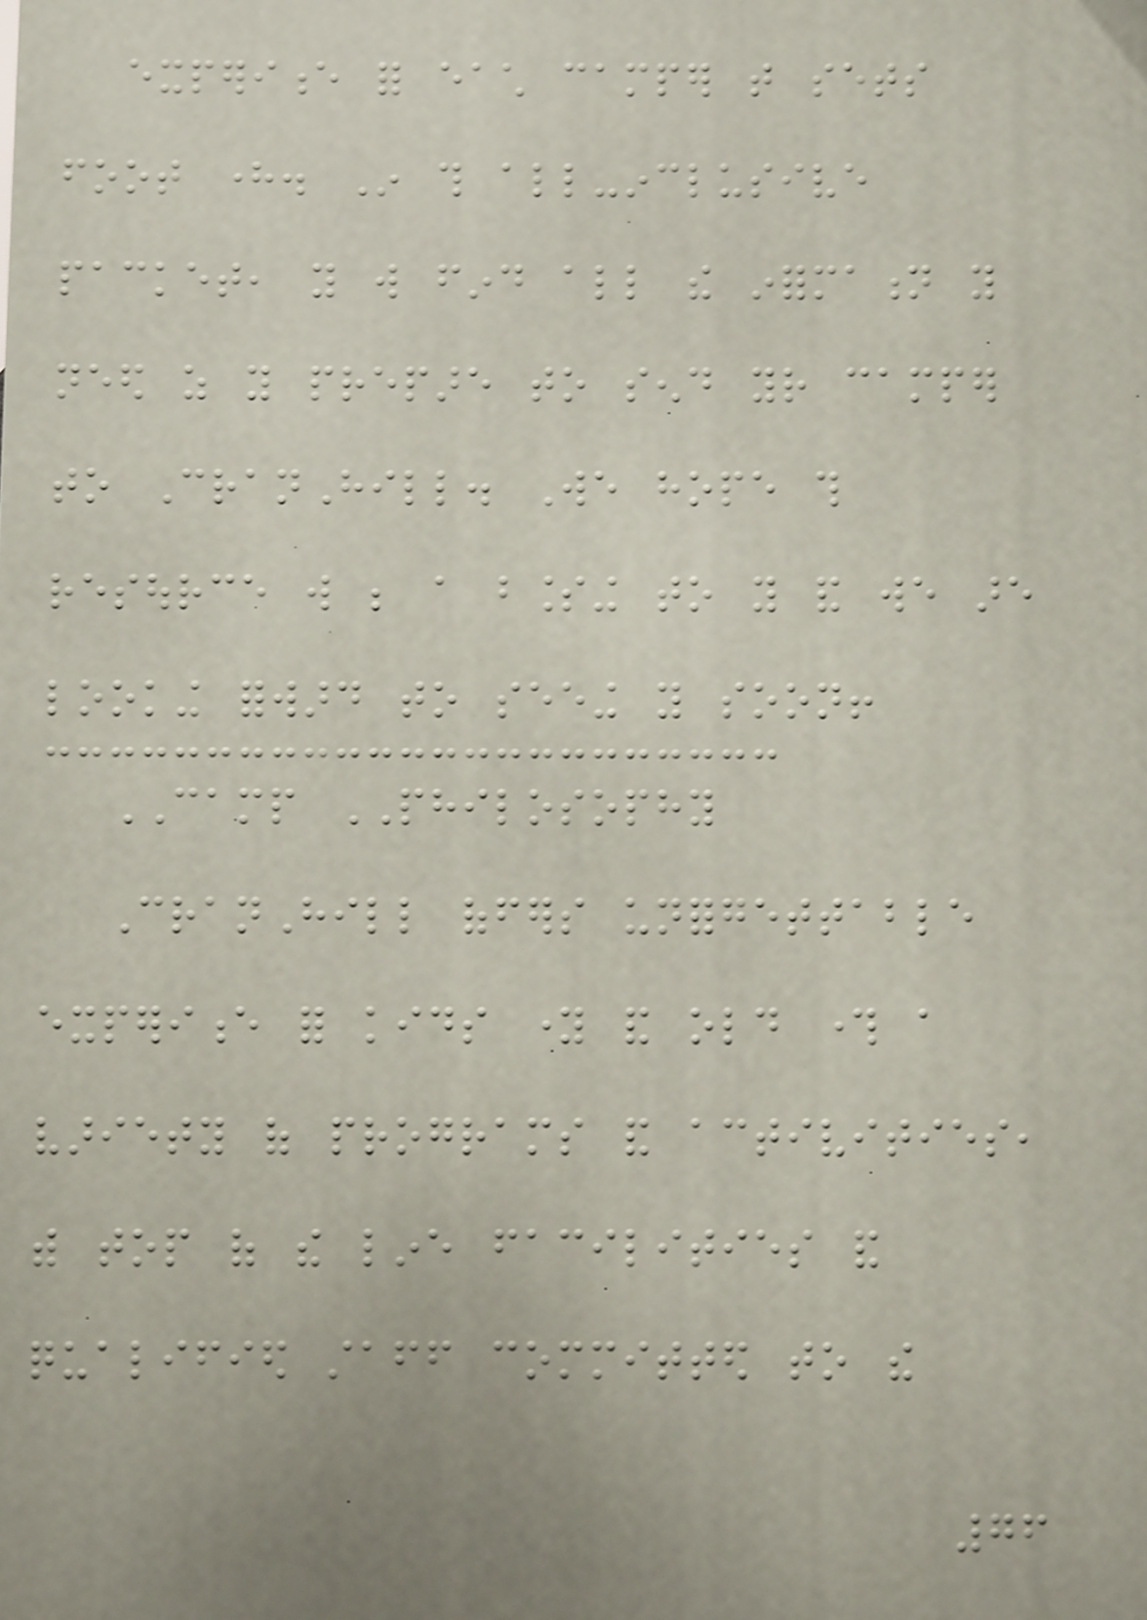experience for each camper that sets
foot here. In this all-inclusive
packet, you will find all the information you
need as you prepare to send your camper
to CranHill. We hope this
resource will be a blessing to you and we are
looking forward to seeing you soon!
CAMP PHILOSOPHY
CranHill offers unforgettable
experience for kids young and old through a
variety of programs and activities,
with top of the line facilities and
qualified staff committed to the
76
